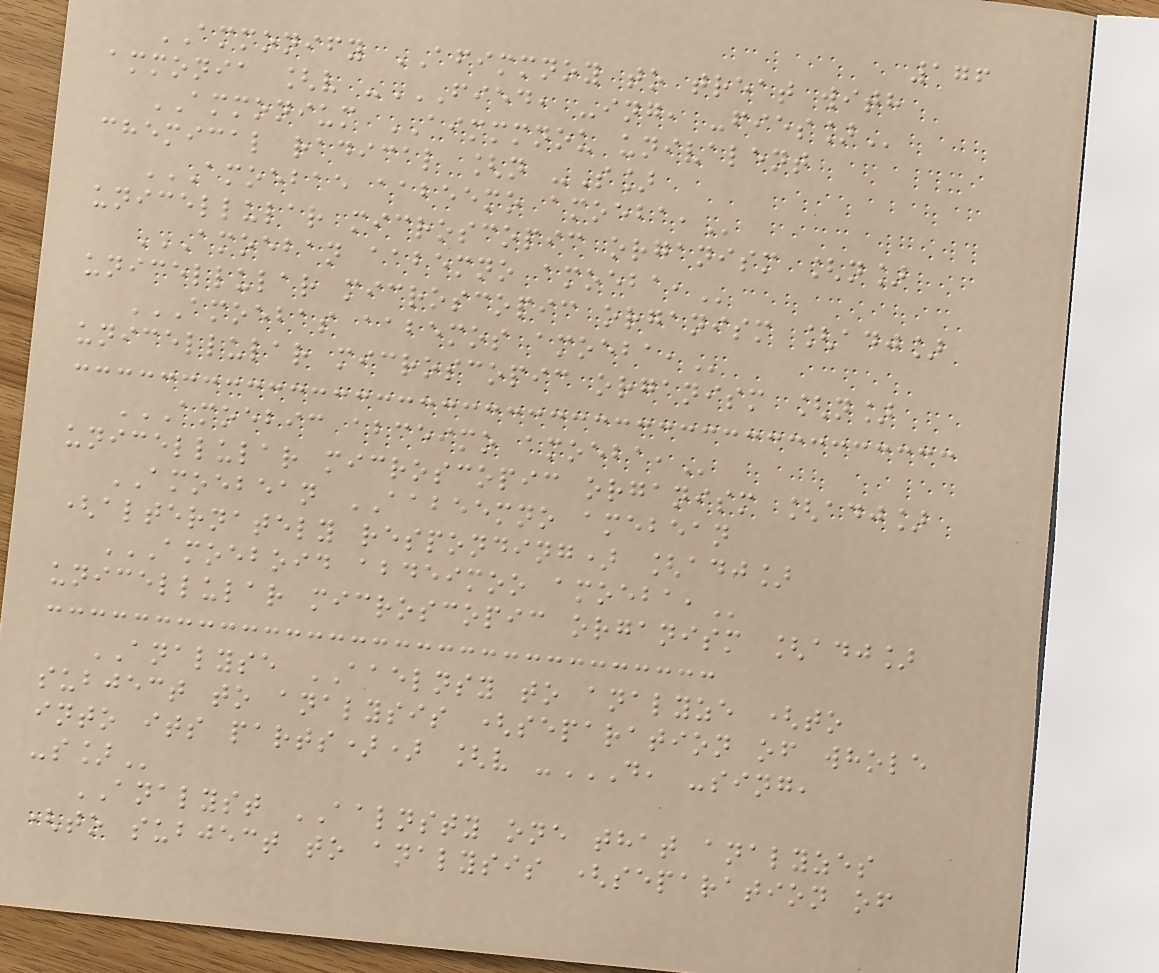176
AMMONIFY AFIMMNOY to treat with
ammonia [v -FIED, -ING, -FIES]
AMMONIUM AIMMMNOU univalent
chemical radical [n -S]
AMOEBAE AABEEMO AMOEBA,
unicellular microscopic organism [n]
AMOEBAN AABEMNO AMOEBA,
unicellular microscopic organism [adj]
AMOEBAS AABEMOS AMOEBA,
unicellular microscopic organism [n]
AMOEBIC ABCEIMO AMOEBA,
unicellular microscopic organism [adj]
AMOEBEAN AABEEMNO amebean
(alternately responding) [adj]
AMOEBOID ABDEIMOO AMOEBA,
unicellular microscopic organism [adj]
ANALYSE AAELNSY to analyze (to
subject to analysis (separation of whole
into its parts)) [v -D, -SING,
-S]
ANALYST AALNSTY one that analyzes
(to subject to analysis (separation of
